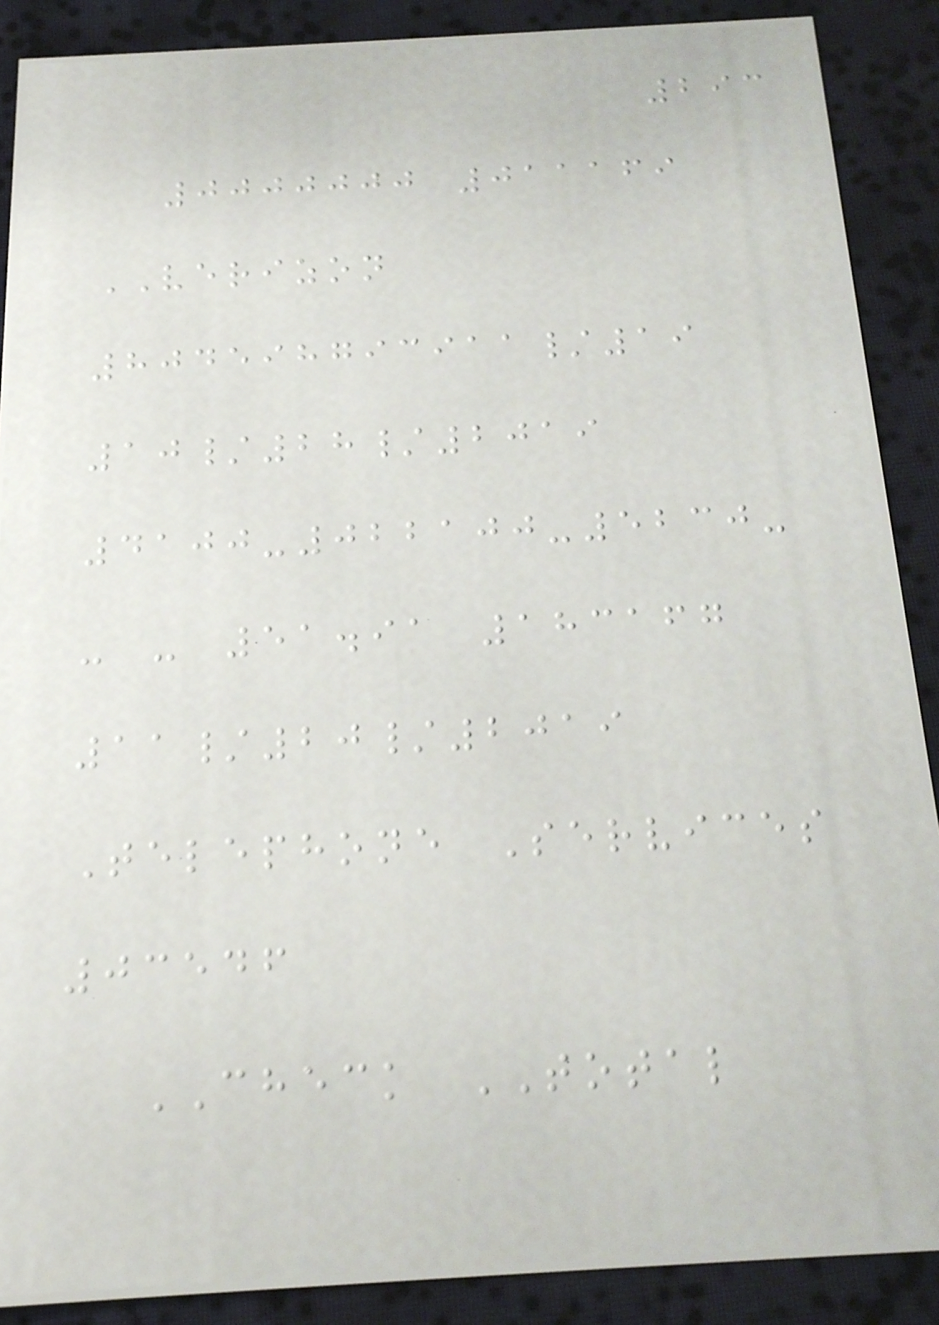293
0000000 011169
VERIZON
804598793911/19
10/28/2019
4100-022100-5230-
- - 51.91 183167
11/20/2019
Telephone Services
03546
CHECK TOTAL
